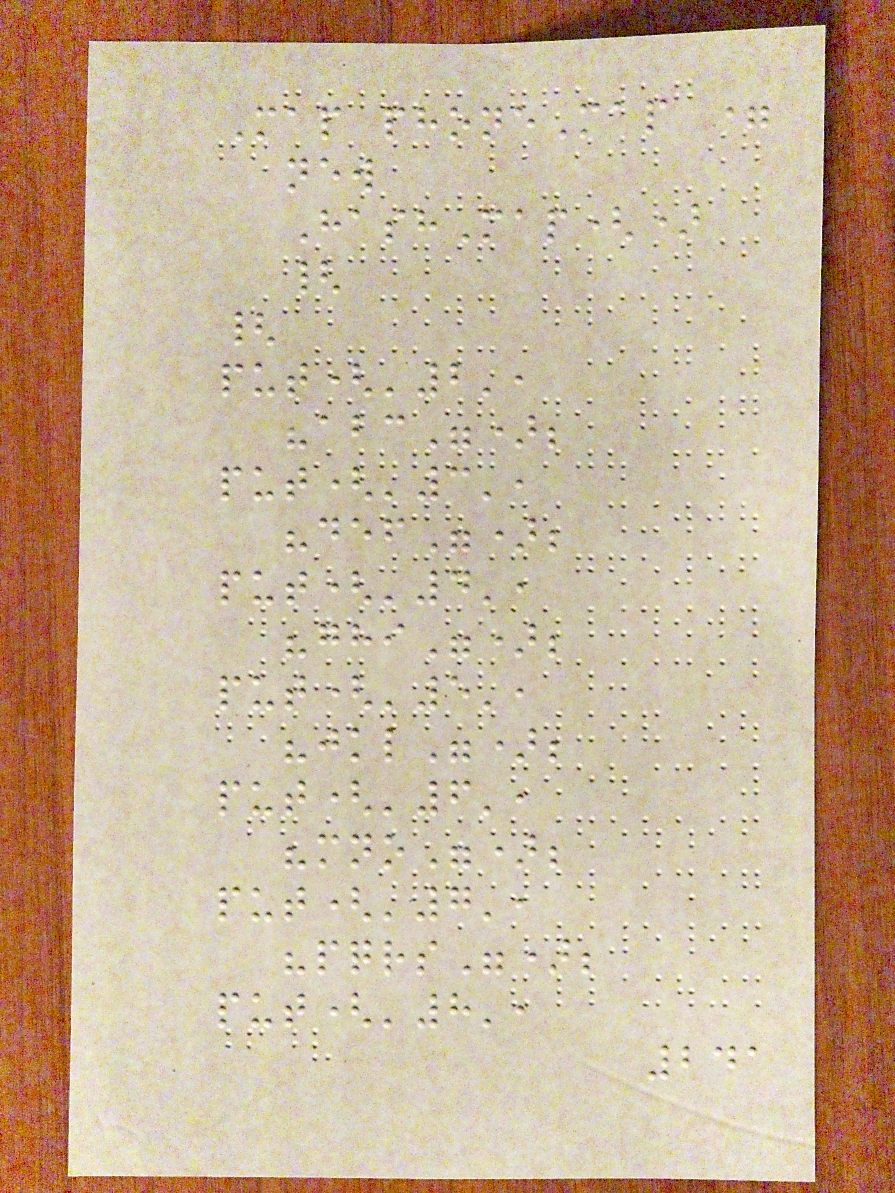Map phoneMap =
new
HashMap()
{
{
put('2',
"abc");
put('3',
"def");
put('4',
"ghi");
put('5',
"jkl");
put('6',
"mno");
put('7',
"pqrs");
put('8',
241
